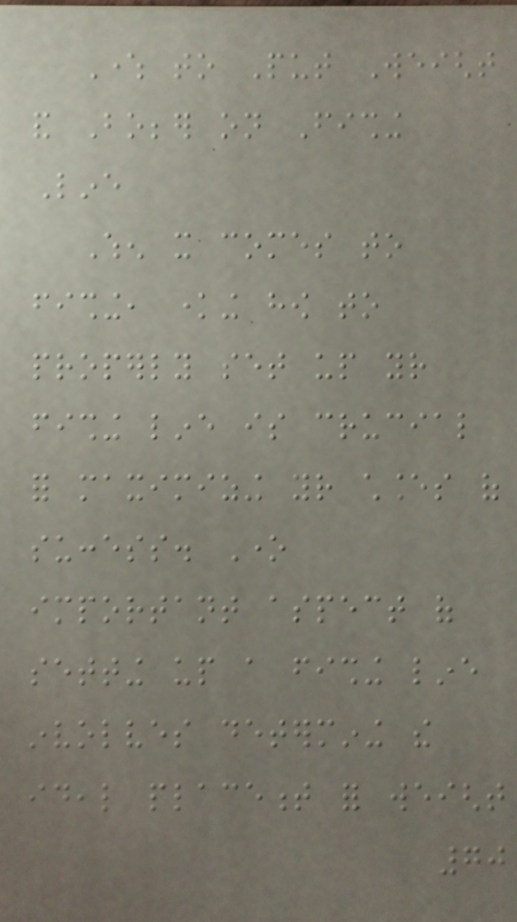Where to Put Weight
and Bobber on Fishing
Line
When it comes to
fishing, knowing how to
properly set up your
fishing line is crucial
for maximizing your chances of
success. One
important aspect of
setting up a fishing line
involves determining the
ideal placement for weight
70
